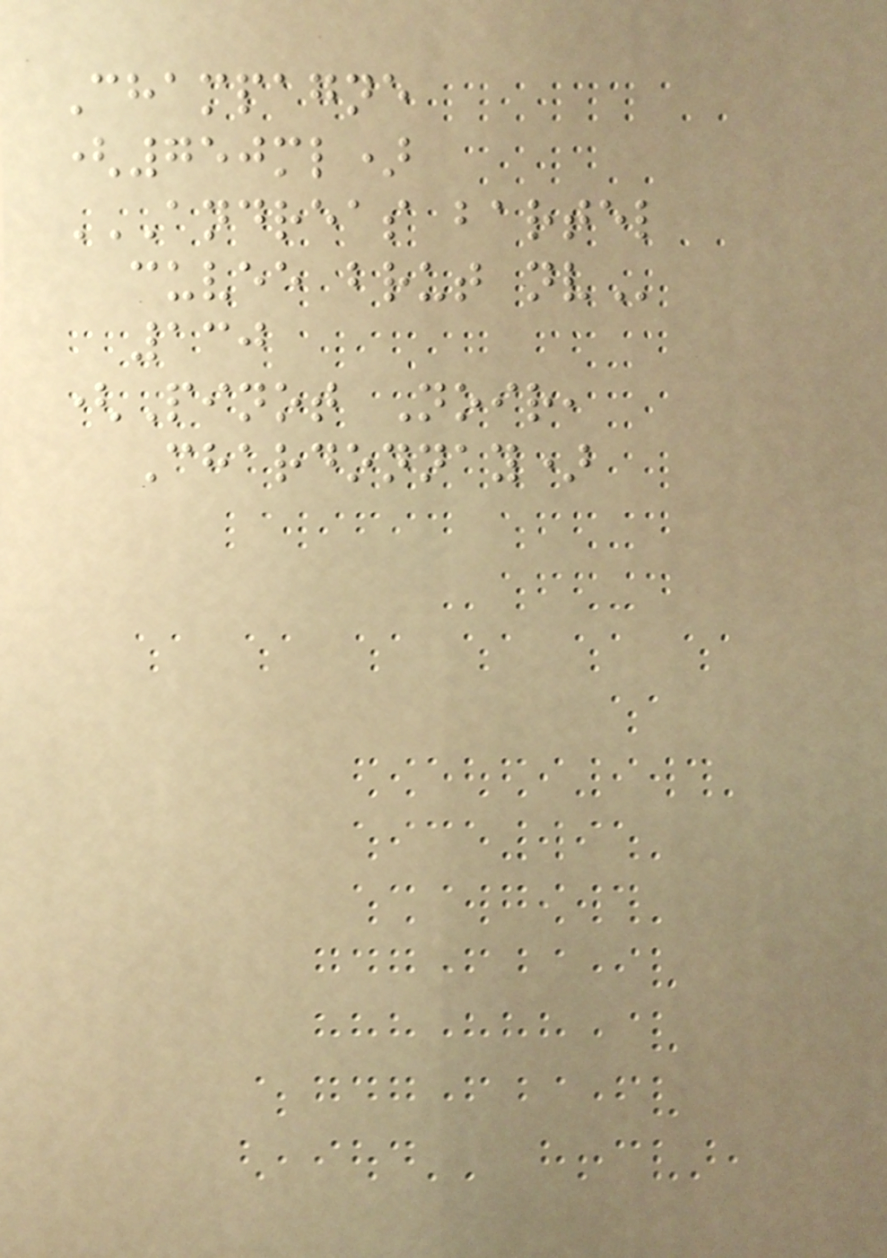Champagne
(750ml)
ANDREAS BARTEL
CUVEE BRUT NV
130
(Pinot Noir,
Chardonnay)
